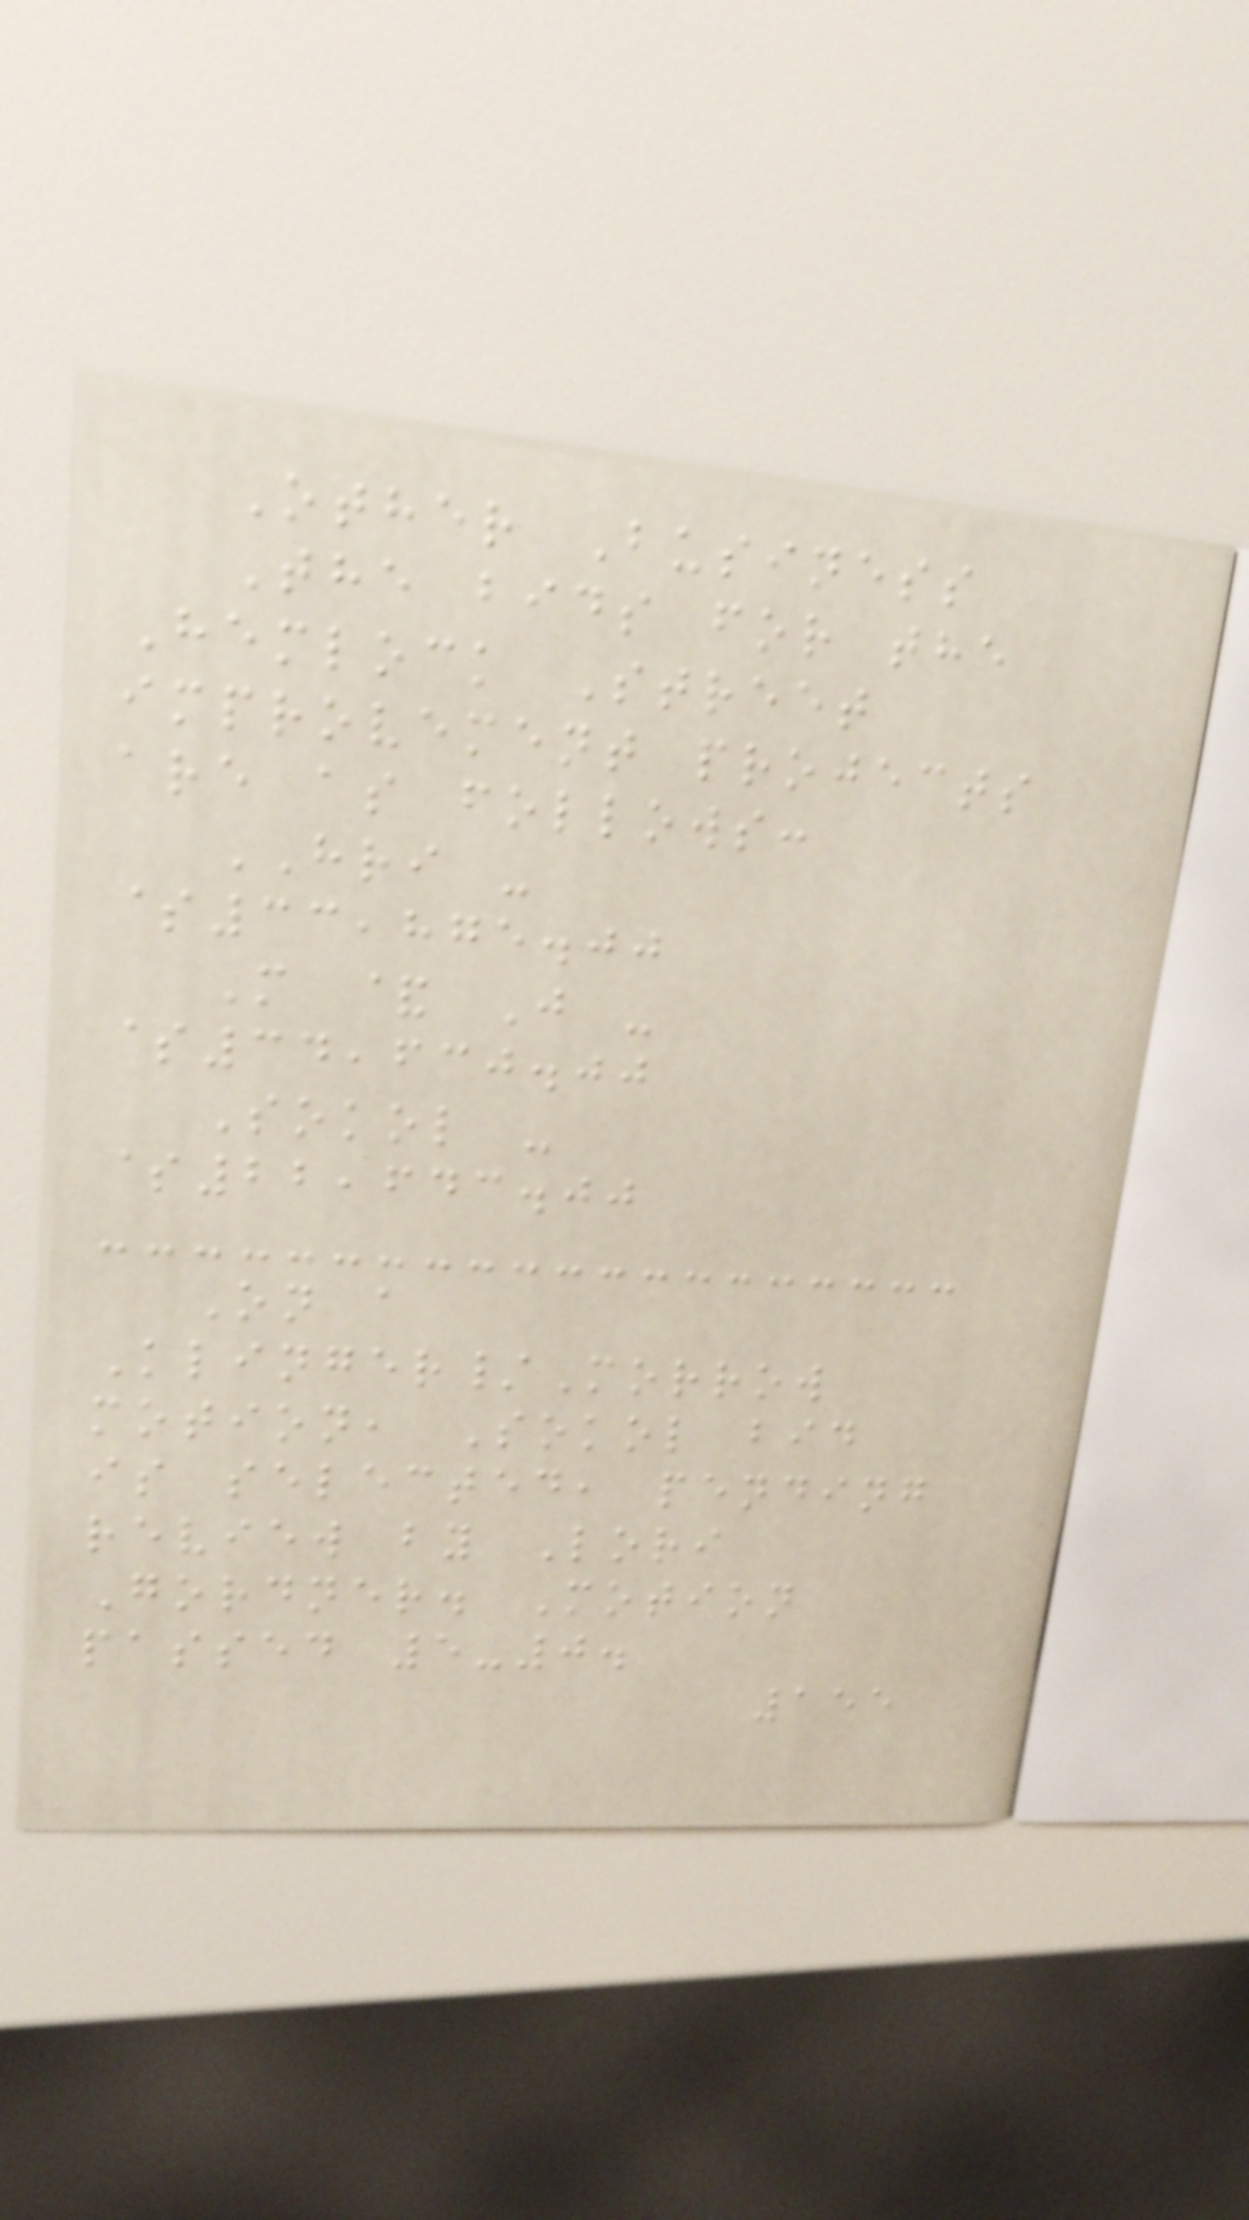Other Business
The bids for the
Hemlock Street
improvement projects
are as follows:
HRI -
$33,875.00
M & J -
$34,630.00
Sokol -
$22,643.00
On a
Klinger/Morrow
motion, Sokol bid
is selected, pending
review by Lori
Gordner. Motion
passed 5-0.
155
